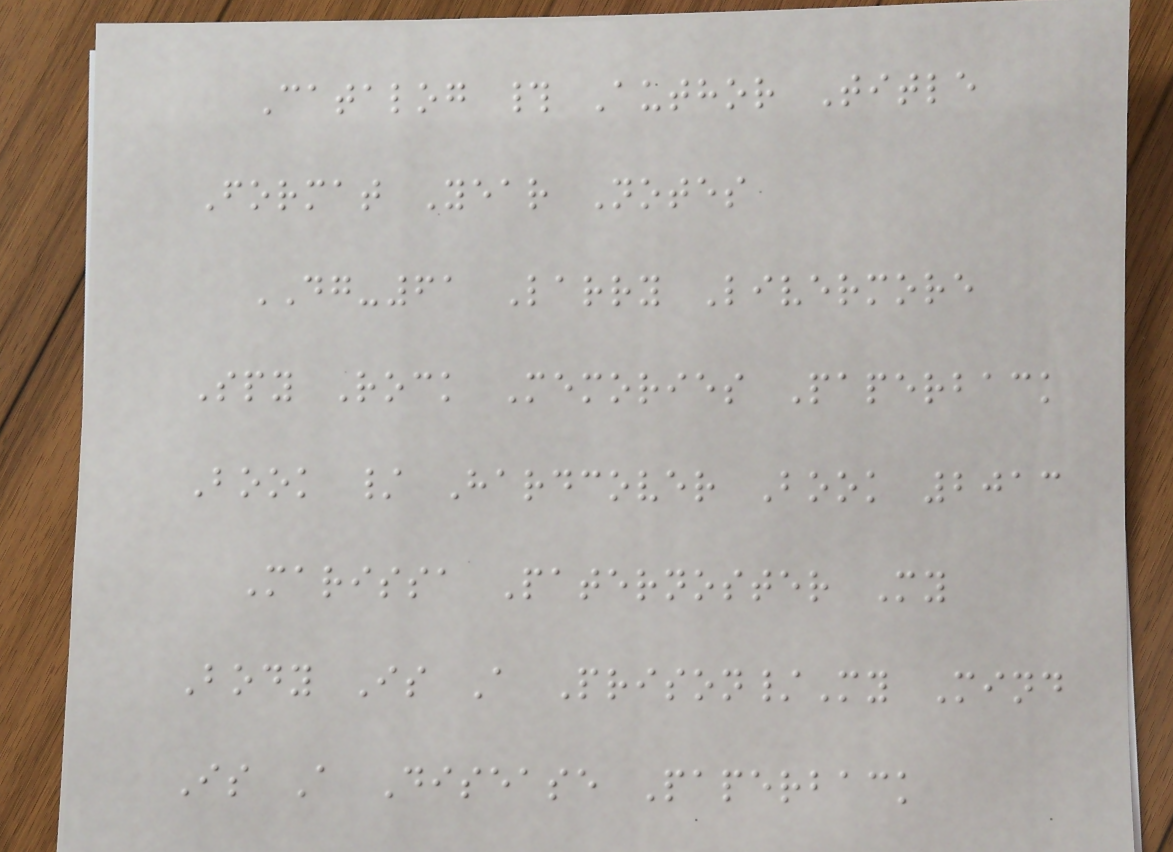Catalog # Author Title
Format Year Notes
DG-61 Larry Livermore
Spy Rock Memories Paperback
Book / Hardcover Book 2013
Marissa Paternoster My
Body Is A Prison/My Mind
Is A Disease Paperback
